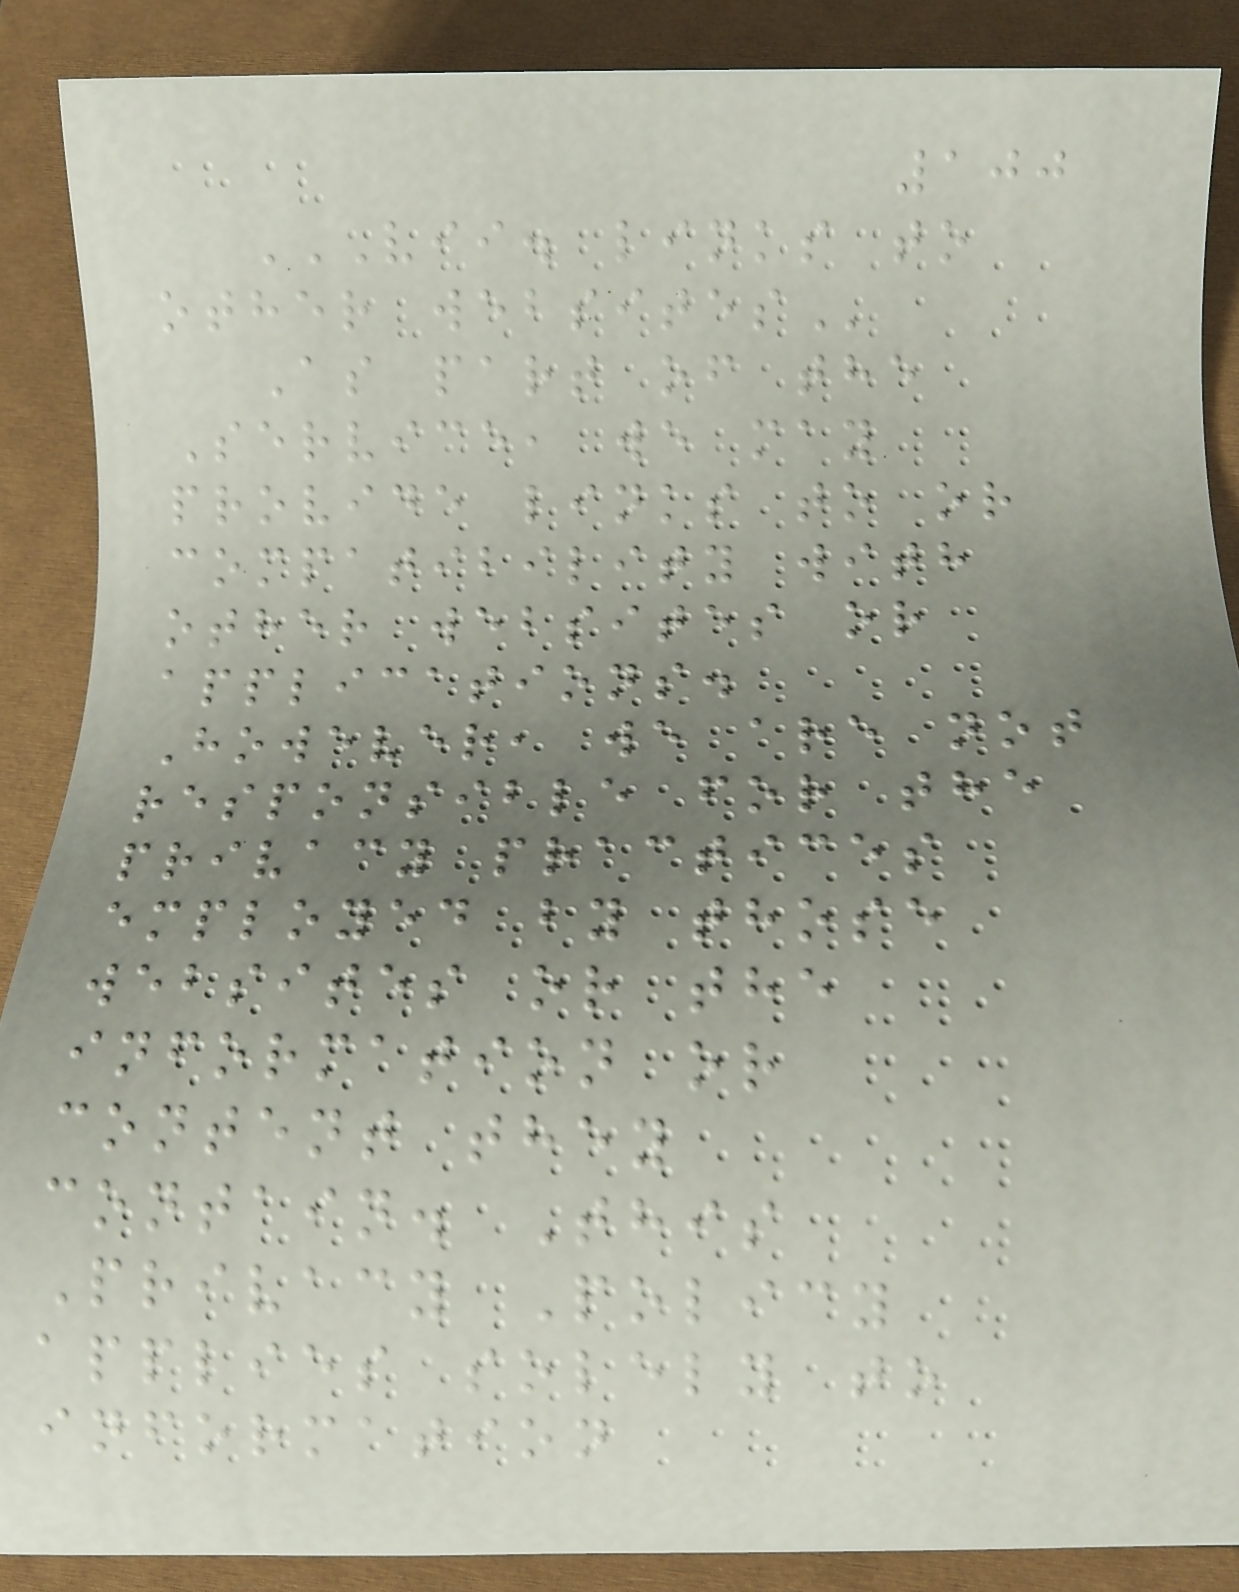100
VII. LINKS TO
OTHER WEBSITES
As part of the
Service, we may
provide links to or
compatibility with
other websites or
applications.
However, we are not
responsible for the
privacy practices
employed by those
websites or the
information or
content they
contain. This
Privacy Policy
applies solely to
information
